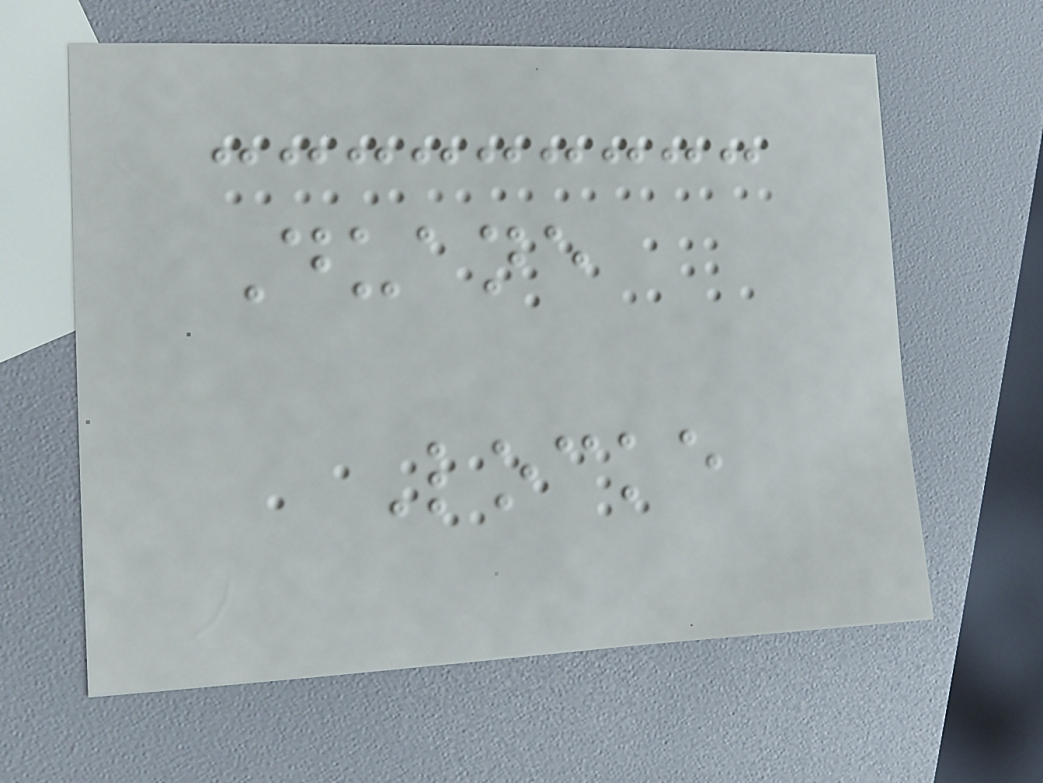Duane
Locke
